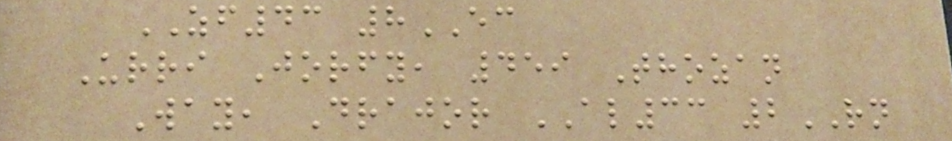ZF43 8EC
Urri Jorfy, 459 Thozan
Way, Drajor AL33 2RN
